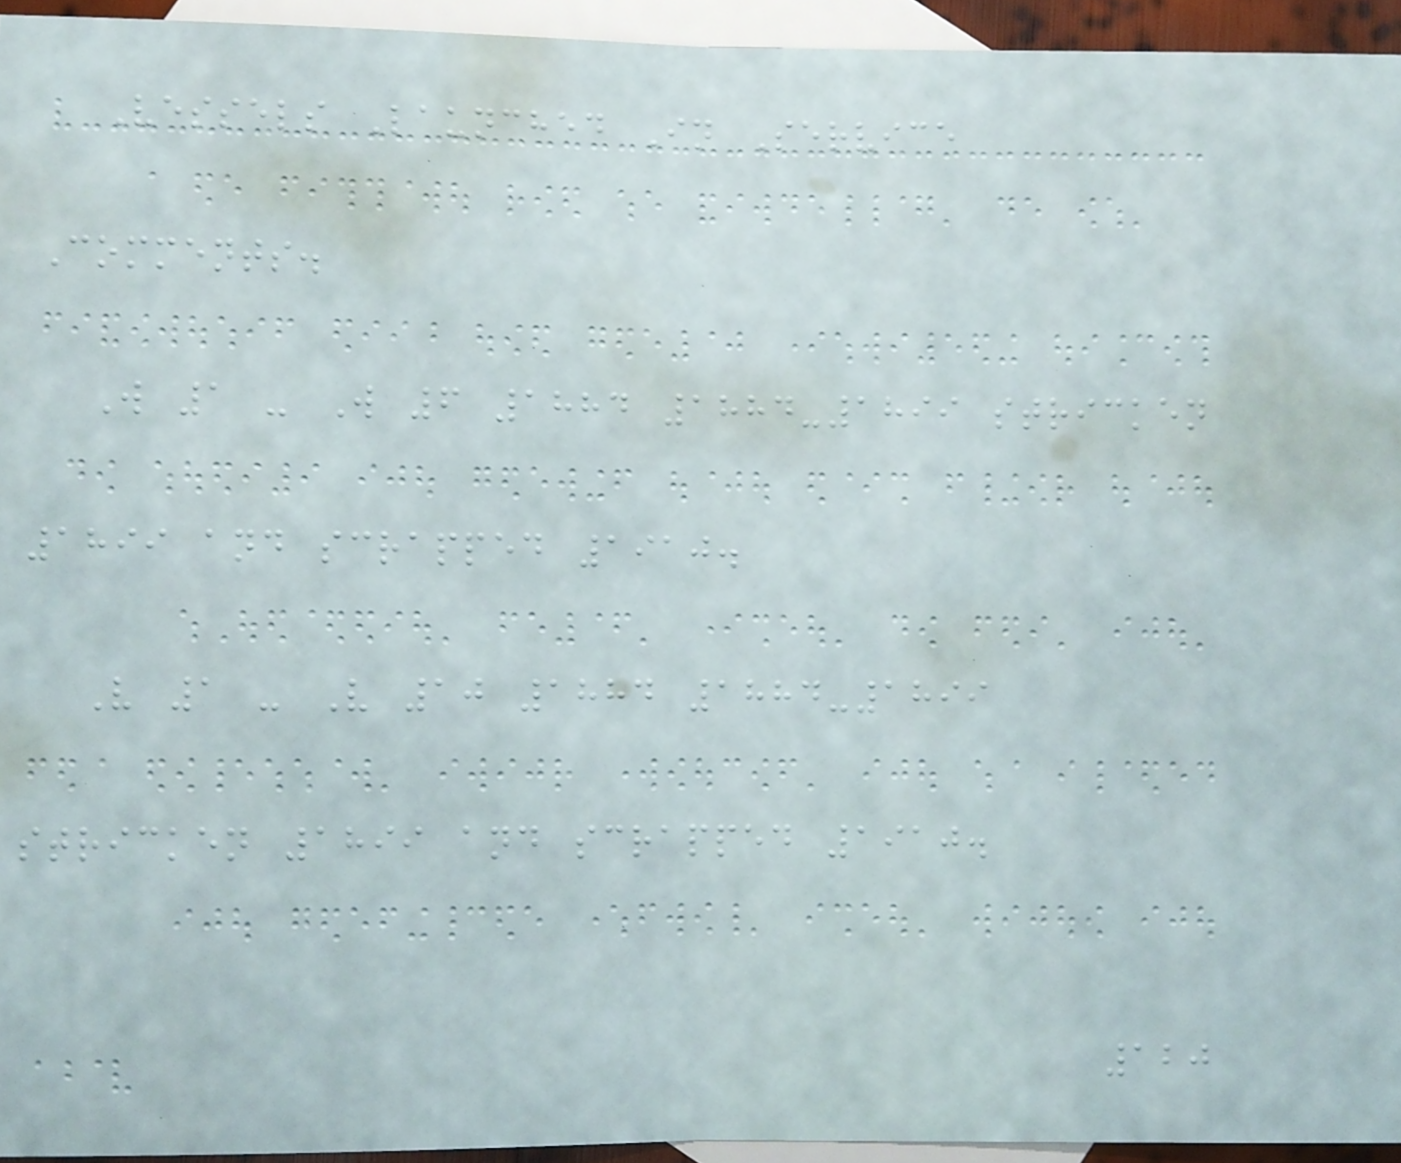Vessels Launched In Service
Comments.
W 1 - W 6 1884 1884-1899 stricken
1899 and scrapped 1910.
V 1 - V 10 1884 1884-1899
stricken 1899 and scrapped 1910.
120
